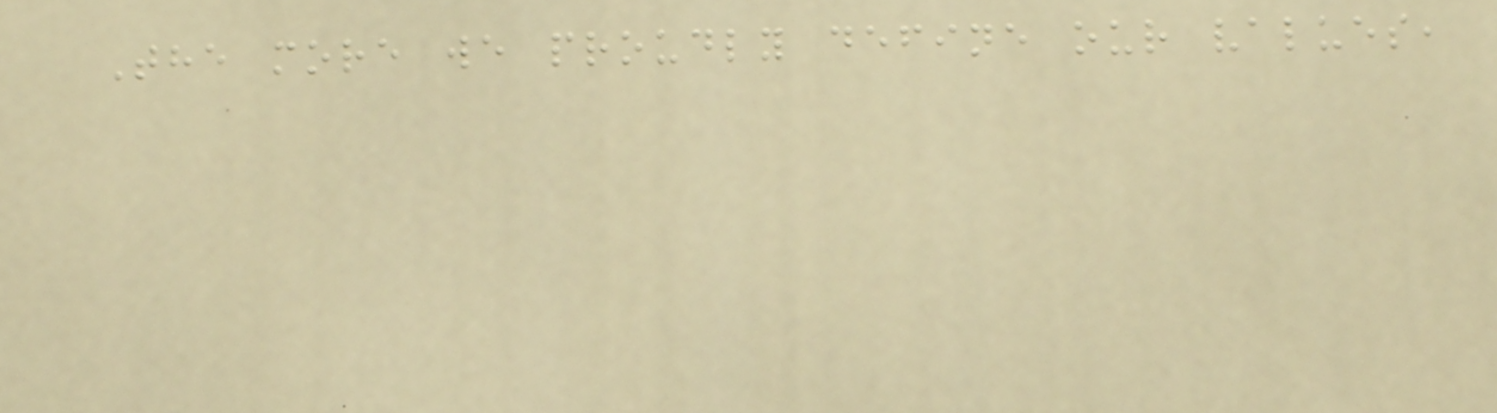The more we proudly define our values,
